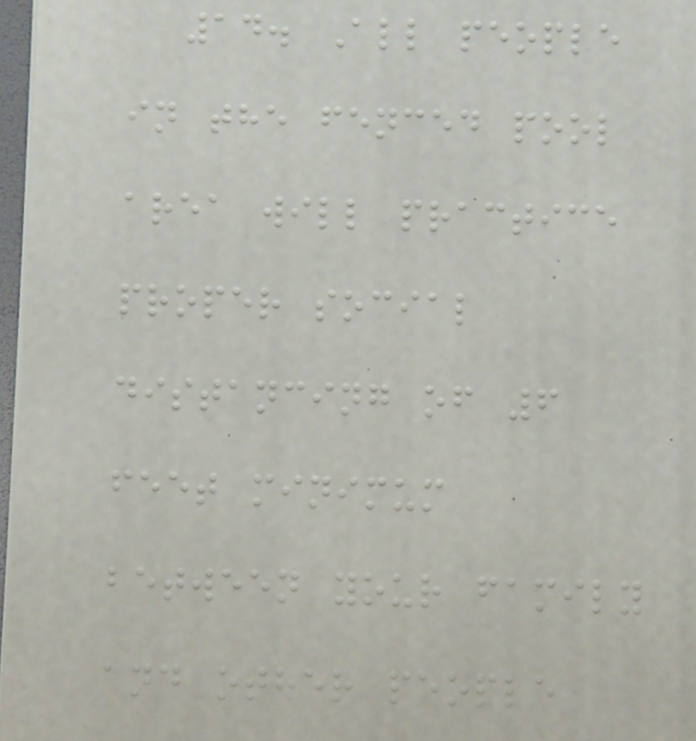14. All people
in the fenced pool
area will practice
proper social
distancing of 6
feet minimum
between your family
and other people
